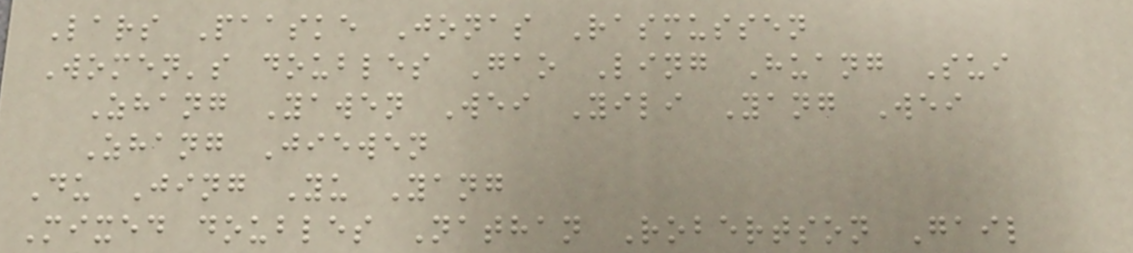Lars Paaske Jonas Rasmussen
Women's doubles Gao Ling Huang Sui
Zhang Yawen Wei Yili Yang Wei
Zhang Jiewen
Du Jing Yu Yang
Mixed doubles Nathan Robertson Gail
